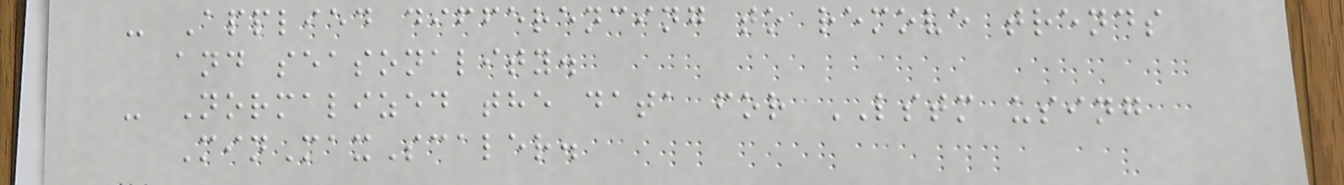- Applied differencing to remove trends
and seasonality.
- Normalized the data for LSTM using
MinMaxScaler.
